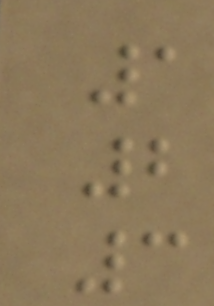1
2
3
